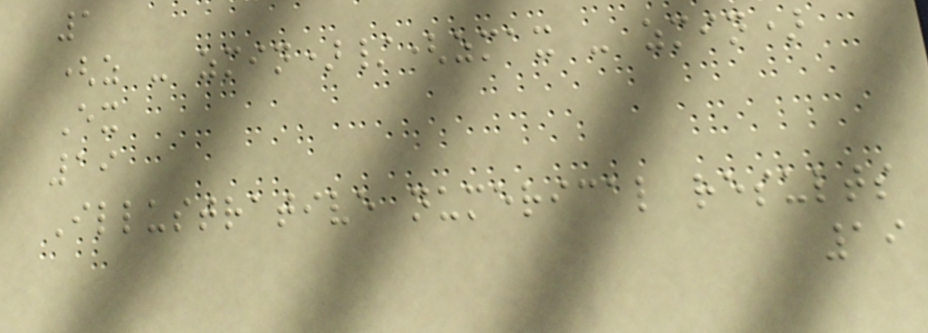1
(z - zmin)/(zmax - zmin)
Ex
19
Illustrative numerical results
19
